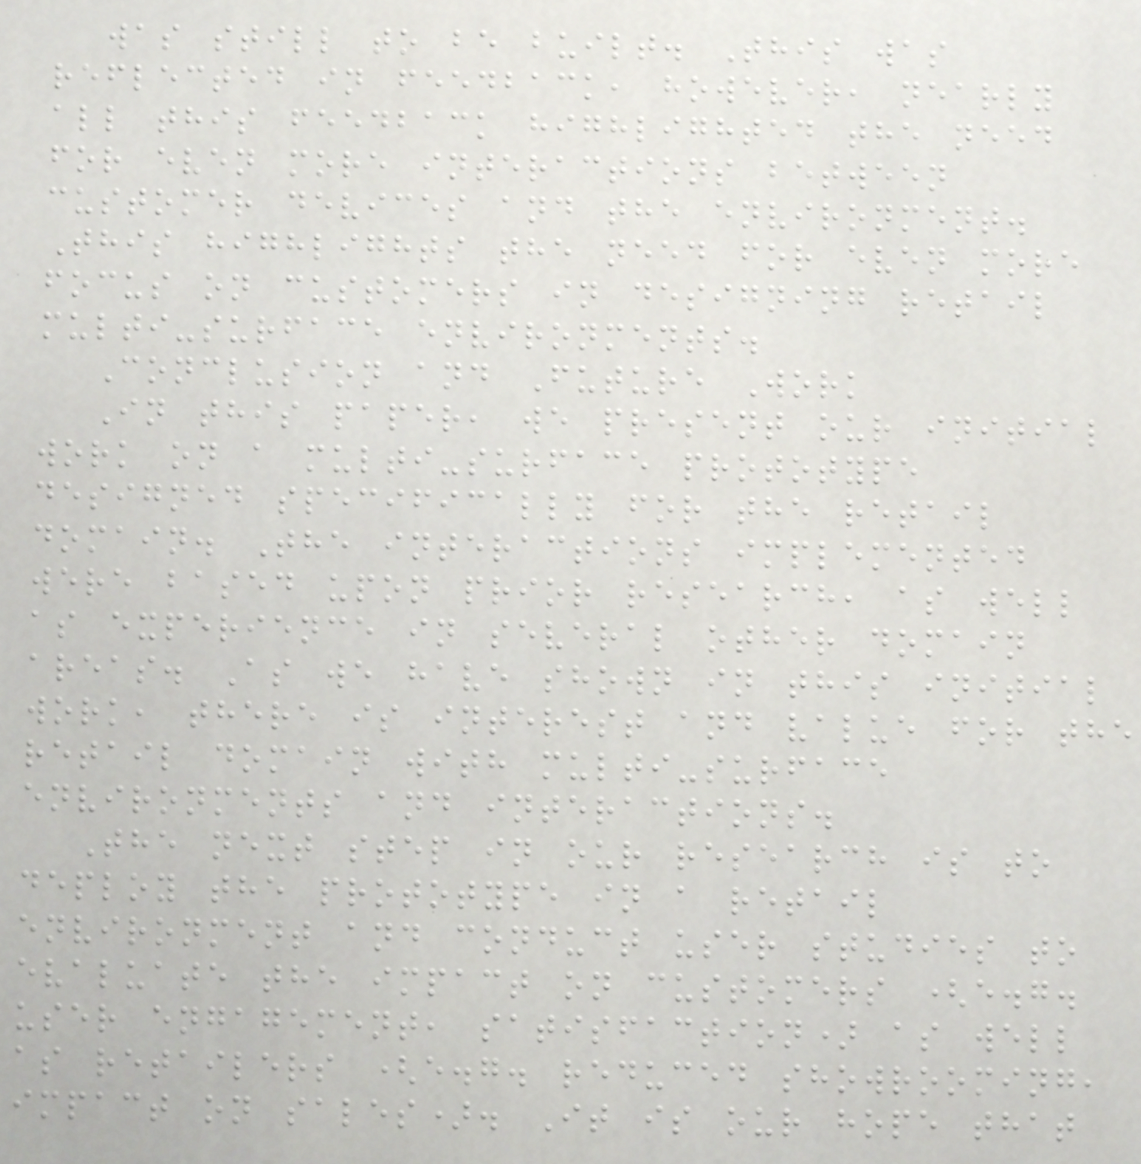was still to be built. This was
reflected in feedback, however, nearly
all this feedback highlighted the need
for even more interactions between
customer devices and the environment.
This highlights the need for even more
focus on customers in designing retail
multi-surface environments.
Conclusion and Future Work
In this paper, we present our initial
work on a multi-surface prototype
designed specifically for the retail
domain. The interactions implemented
were based upon prior research, as well
as experience in several other domain
areas. As we have shown in this initial
work, there is interest and value for the
retail domain with multi-surface
environments and interactions.
The next step in our research is to
deploy the prototype in a retail
environment and conduct user studies to
evaluate the impact on customers (e.g.
user engagement, satisfaction) as well
as retailers (e.g. reduced showrooming,
impact on sales). It is our hope that
